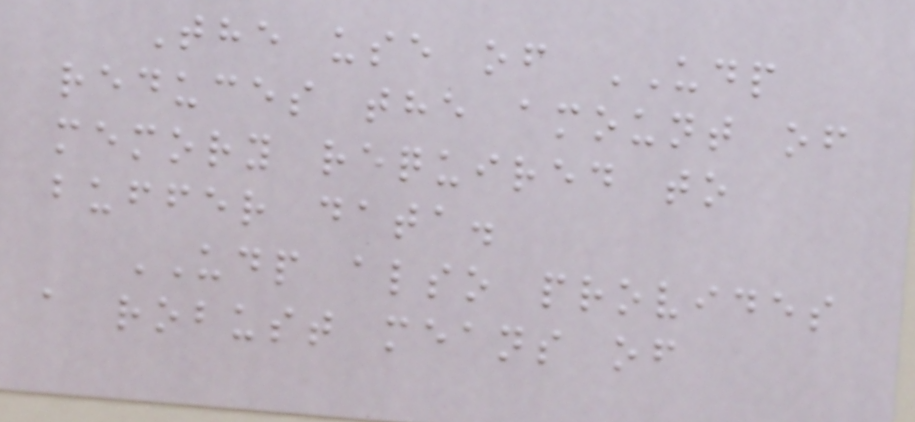The use of UDP
reduces the amount of
memory required to
buffer data.
UDP also provides
a robust means of
